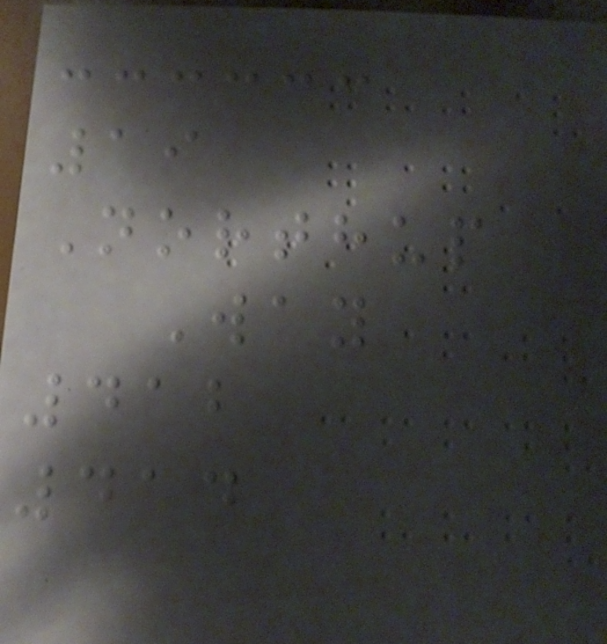19
Northup
Way
412
414
